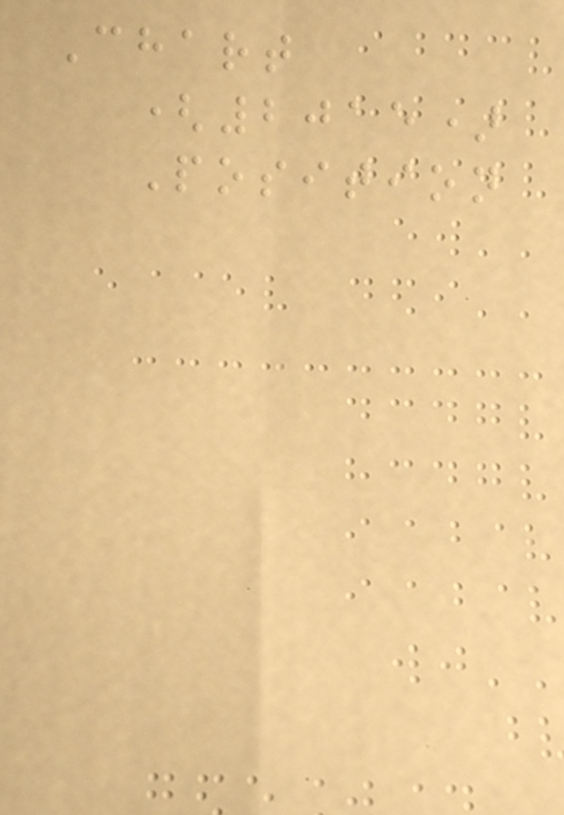Chart
(2015)
Position
